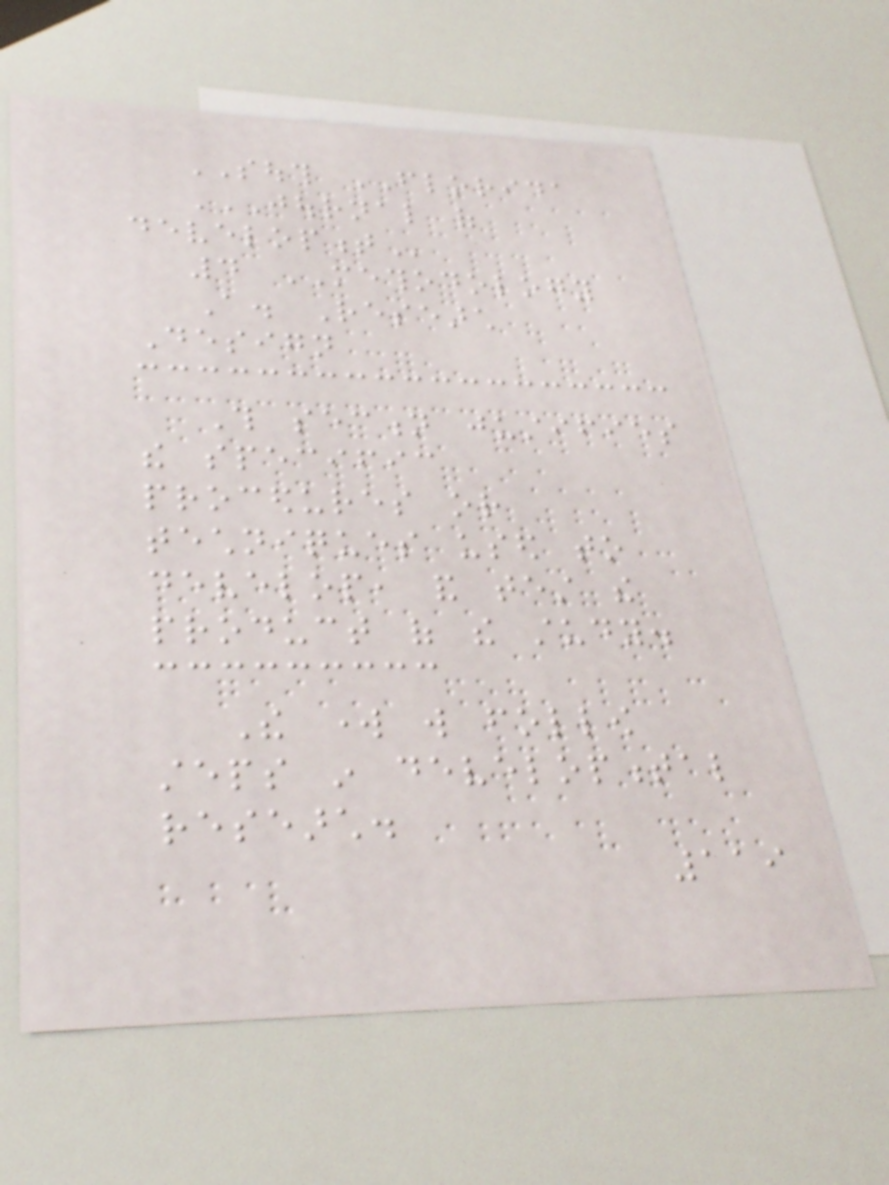SOUTH FLORIDA
JOURNAL OF
DEVELOPMENT
4 METHODOLOGY
A. Research
Design
This section justifies
the specific
procedures or
techniques used to
develop, and test the
product of the study.
The work will follow
steps in developmental
research.
119
